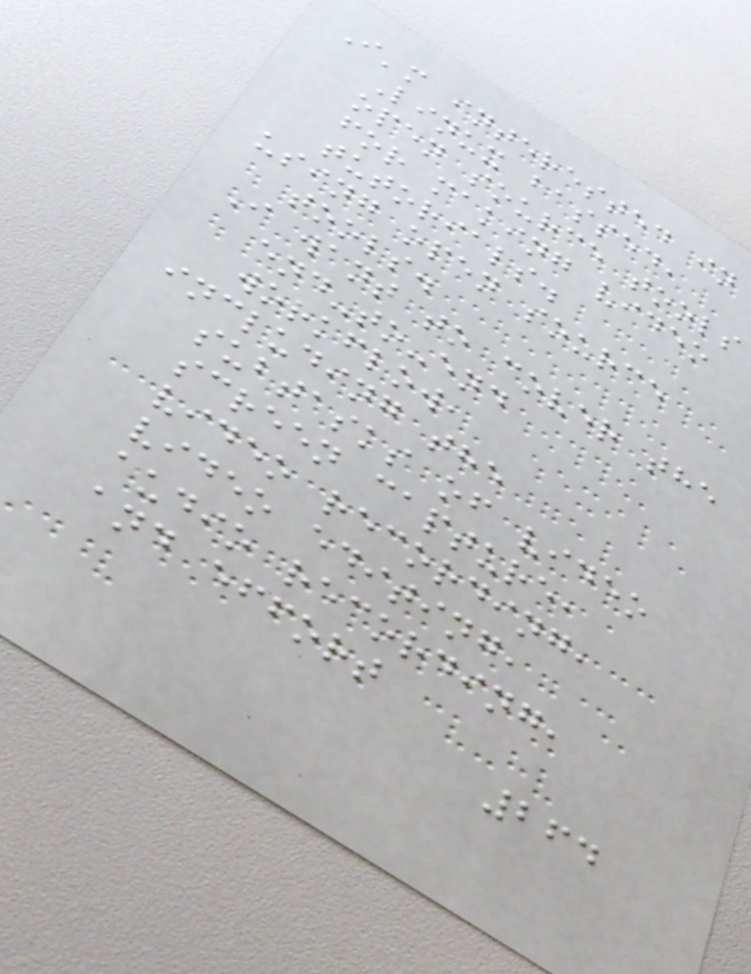I'm interested in
Linux bassed,
open source tools
for making video
tutorials.
using open source
tools.
I want to cover the
end-to-end
workflow,
including the
subtasks of video
screen capture,
video recording,
video editing,
audio recording,
and effort
264
